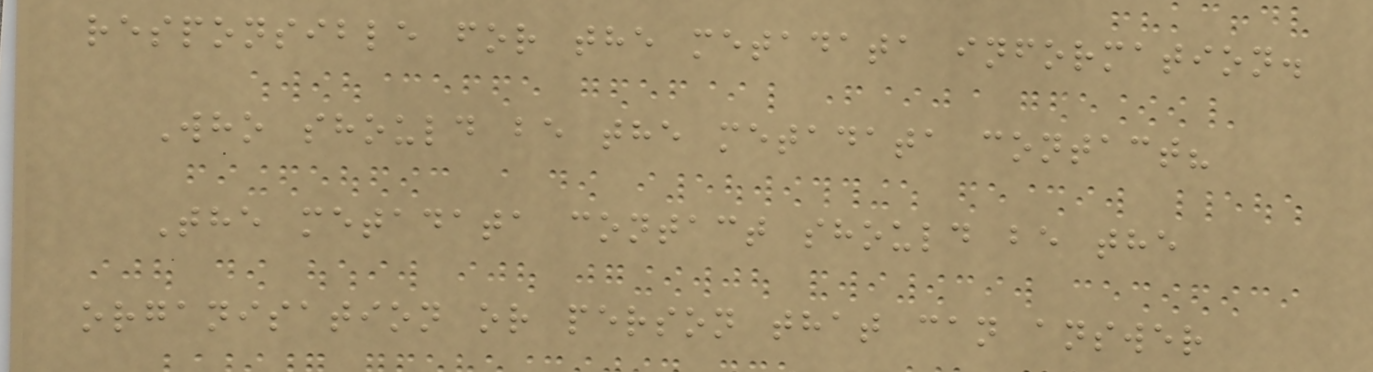responsible for the metadata information.
Who should be the metadata contact?
The metadata contact should be the
organisation or person that can answer
